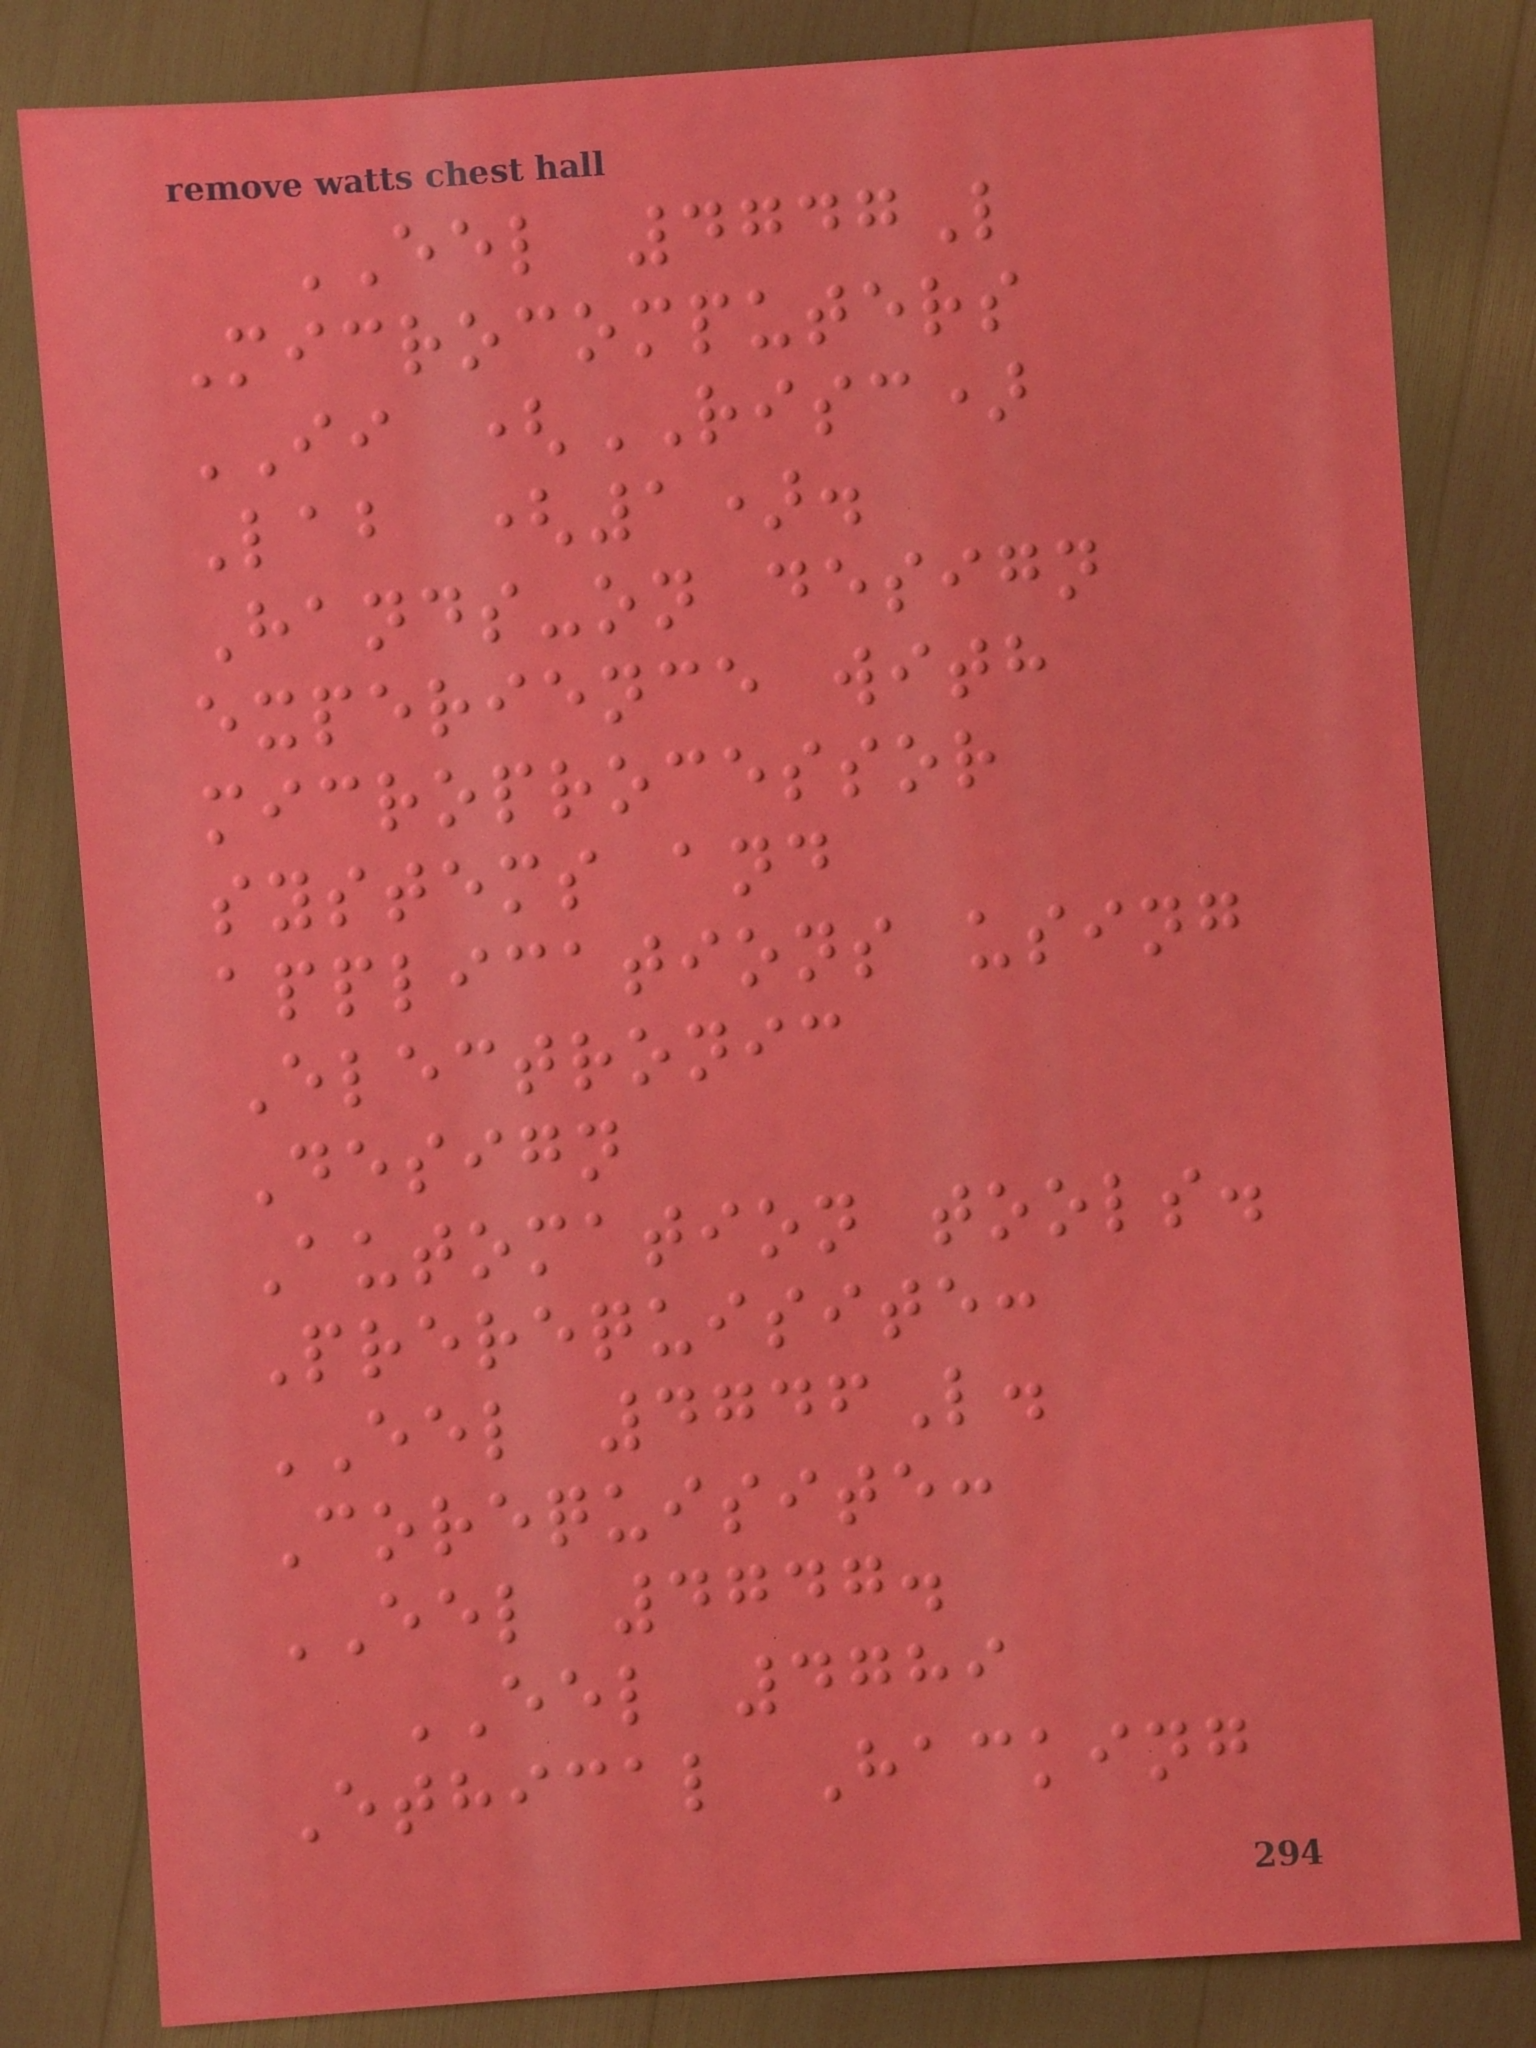EEL 4747L
Microcomputers
II (RISC)
Lab (1).
Hands-on design
experience with
microprocessor
systems and
applications using
Electronic
Design
Automation tools.
Prerequisite:
EEL 4746L.
Corequisite:
EEL 4747.
EEL 4789
Ethical Hacking
